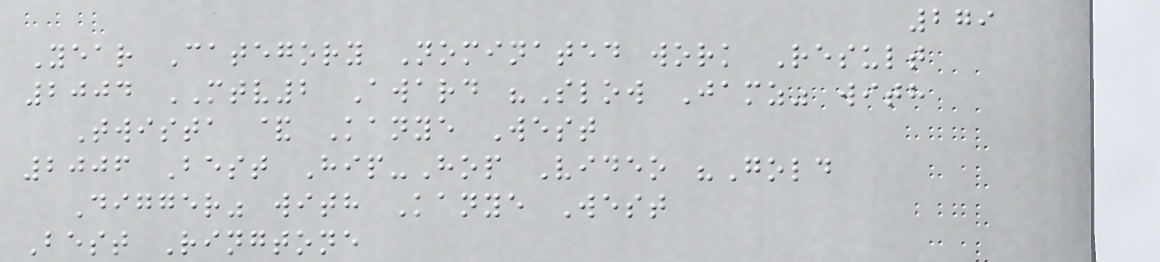279
Year Category Nominated work Result
2004 MTV2 Award "Slow Jamz" with
Twista & Kanye West
2006 Best Hip-Hop Video "Gold
Digger" with Kanye West
Best Ringtone
